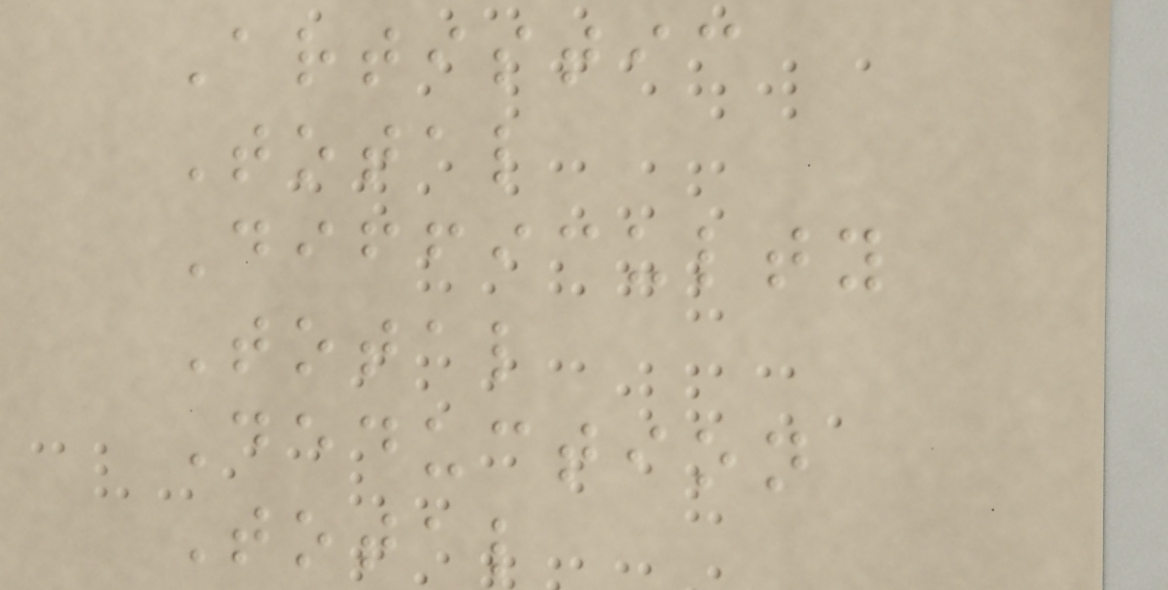Artistic
Total
Difficulty
Total
Deduction
Total
